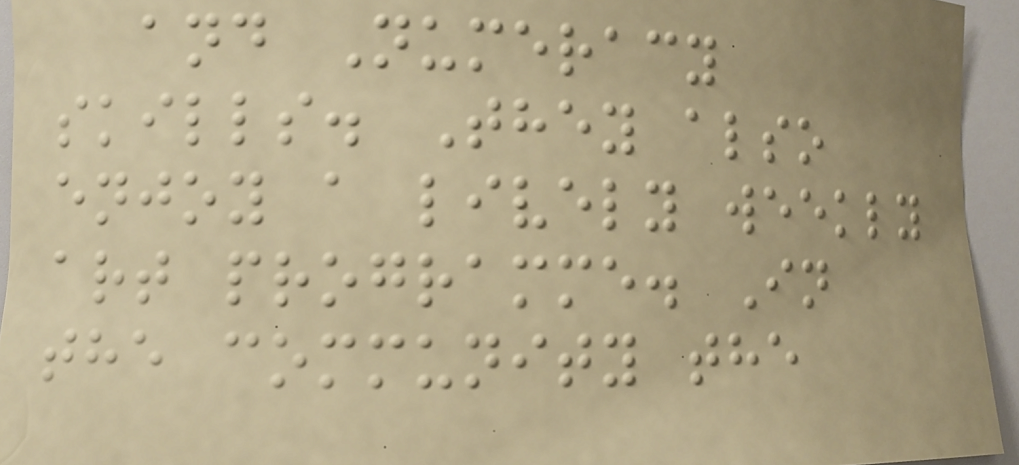and Numeracy
skills. They also
enjoy a lively weekly
art programme. In
the community the
